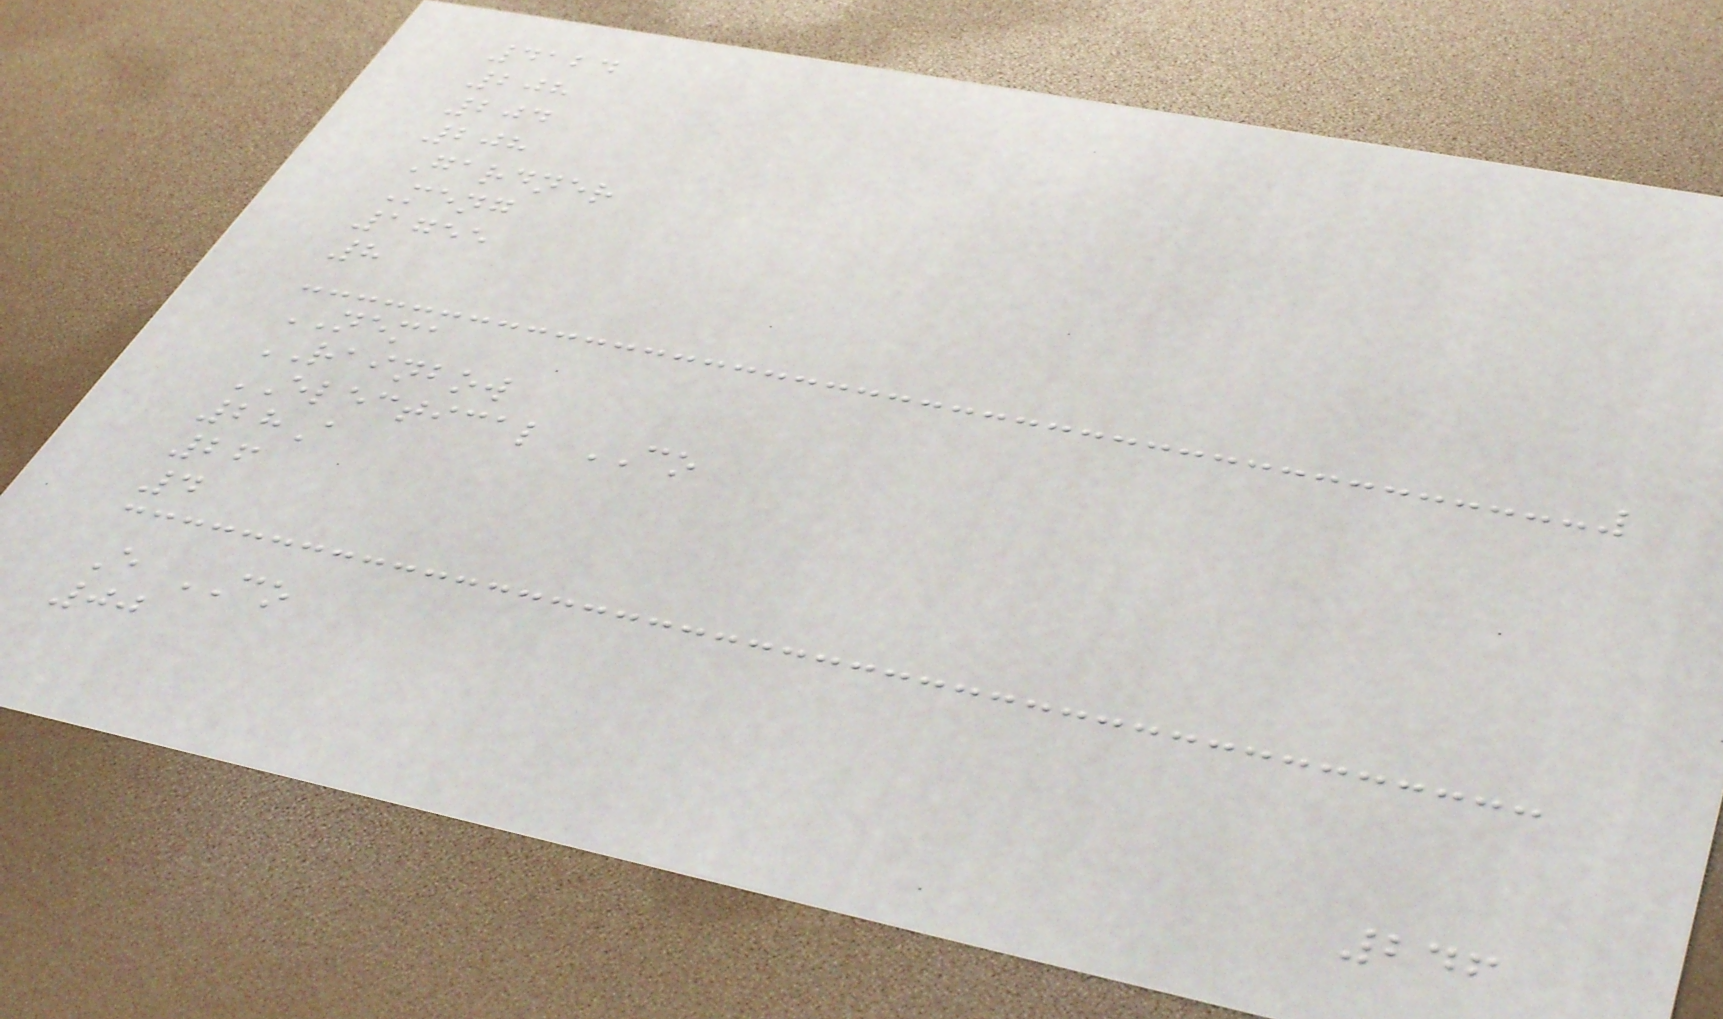4124
208
204
208
Gardner
Meng
1755
8
NEMA
RAINBOW
ELECTICAL CO
28A
26
4
E CO
00
246
